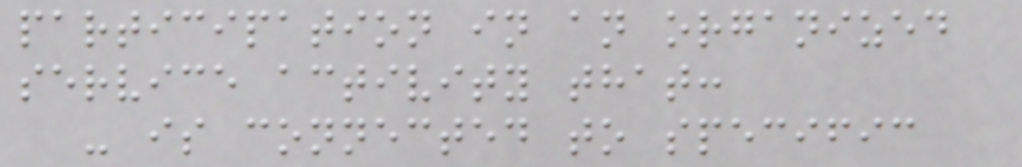participation in an organized
service activity that:
- is connected to specific
